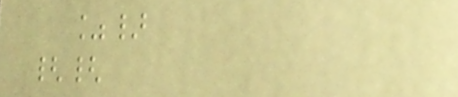%}
{{
